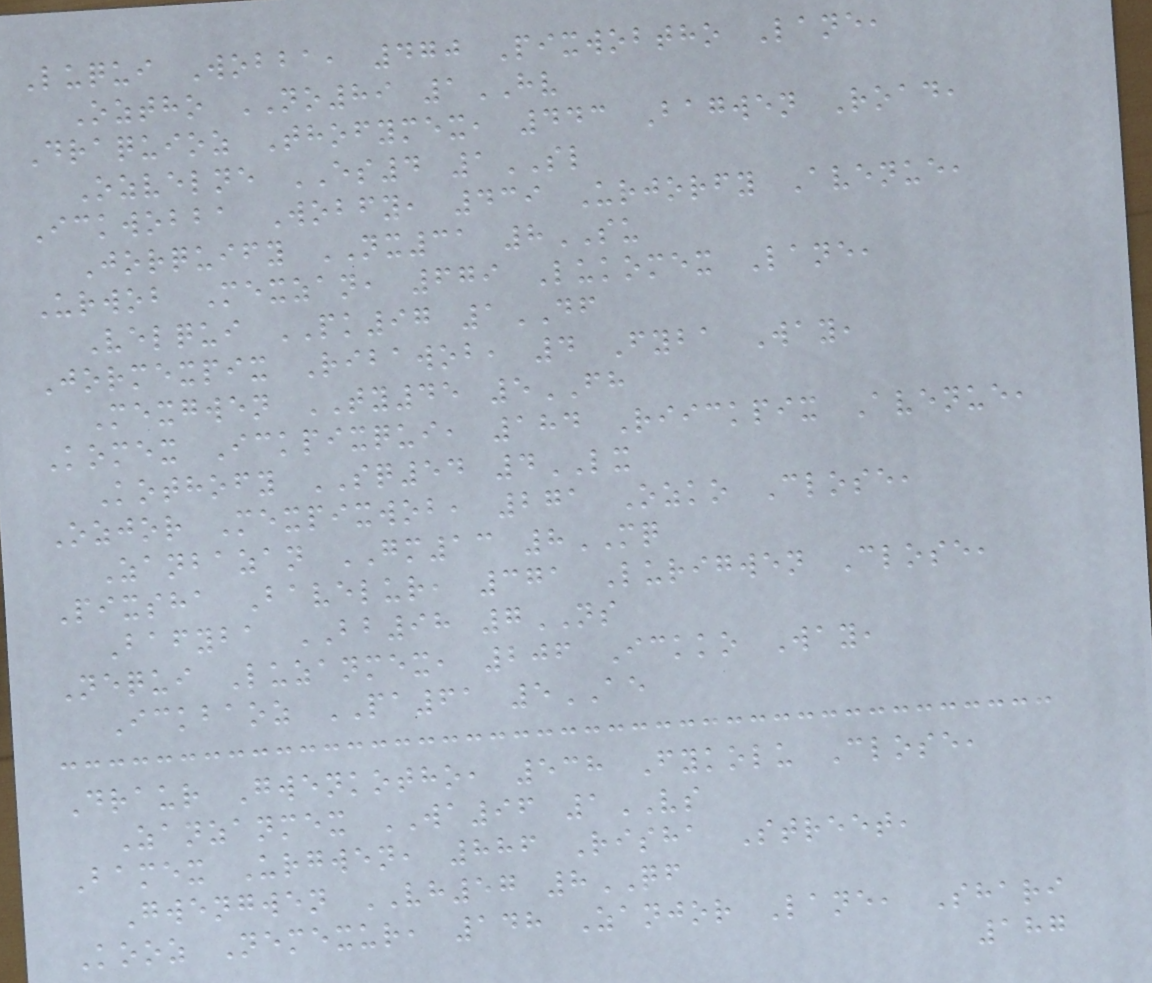Luqui Wobba, 470 Pixwobtho Lane,
Oztho NO89 1HV
Draquioz Thofymex, 443 Bagwen Road,
Ozvelne ES4 1SL
Ickwobba Wobfy, 439 Urjorfy Avenue,
Jorquify NX31 8SU
Urwob Mexzan, 679 Lukomex Lane,
Velqui PK97 1DF
Jormexpix Ribawob, 4 Fyba Way,
Mexgwen TY45 5FH
Komex Ickpixqui, 184 Riickpix Avenue,
Kothofy SQ54 4LX
Ozjor Mexpixwob, 271 Ozko Close,
Zanbazan GM13 8MQ
Pixsha Bavelur, 371 Lurigwen Close,
Bafyba BB98 7NS
Nequi Luzanmex, 206 Ickko Way,
Ickbaoz PA61 5AE
Draur Gwenkotho, 538 Fykolu Close,
Zanzanmex WA96 1VS
Bamex Urgwen, 886 Risha Street,
Gwengwen VH57 8QF
Kooz Nemexur, 148 Zanjor Lane, Shari
187
